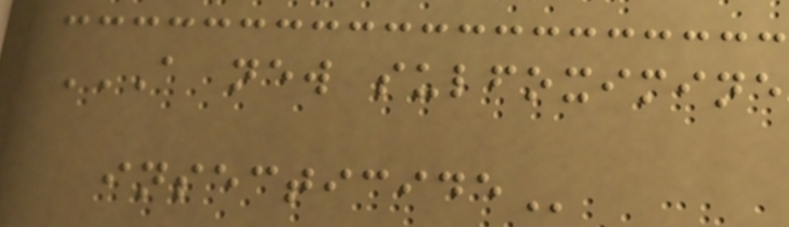A NEW SULFOXIMINE
INSECTICIDE
